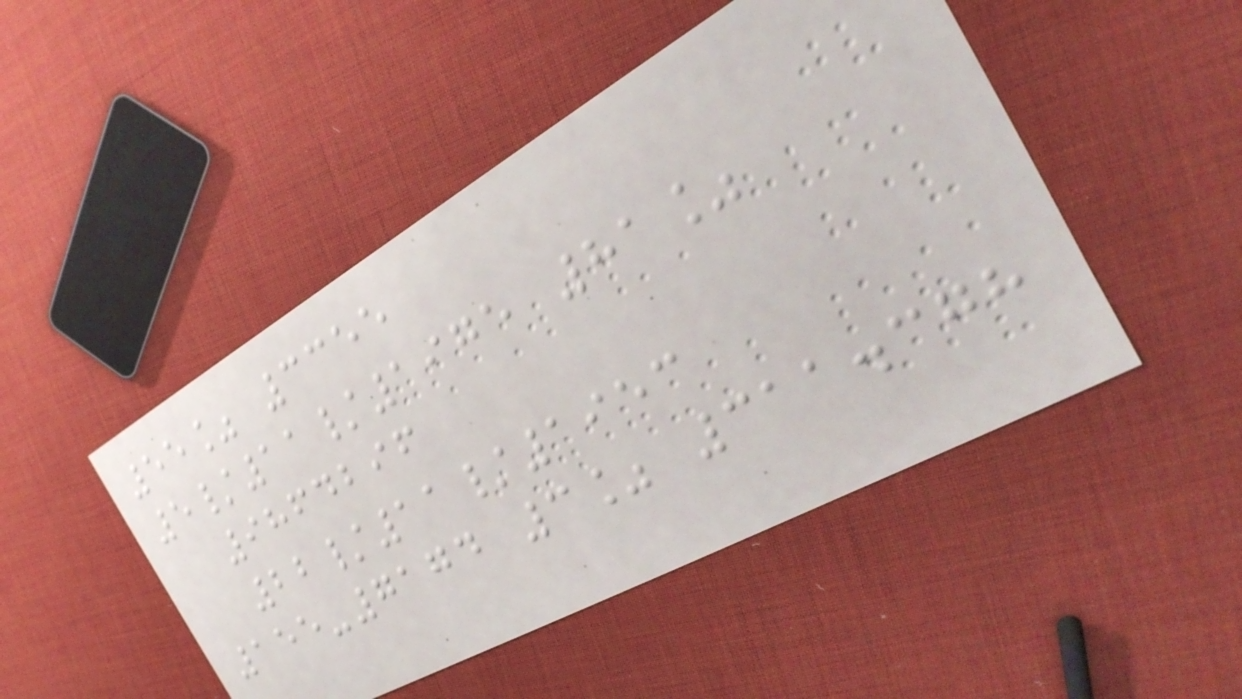55% 3355
5/11/1975 81%
9864296
22/11/1953
155-7174 3% 311.378
